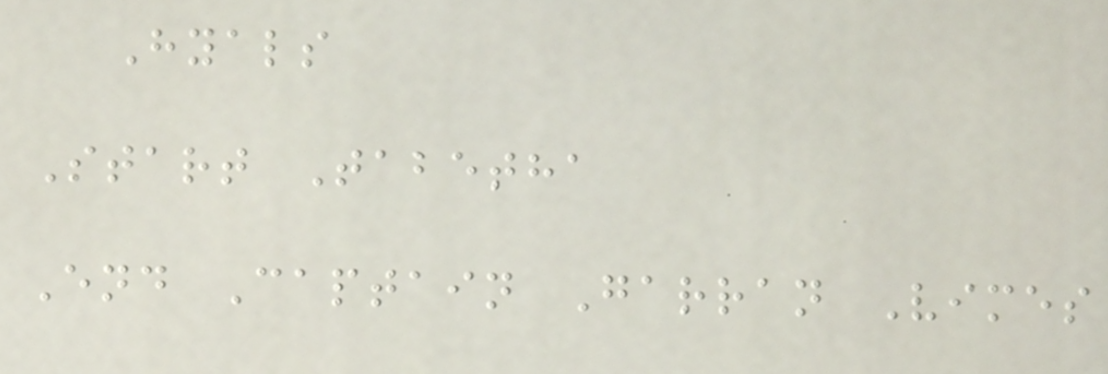Hyals
Start Tabetha
End Captain Garran Vimes
